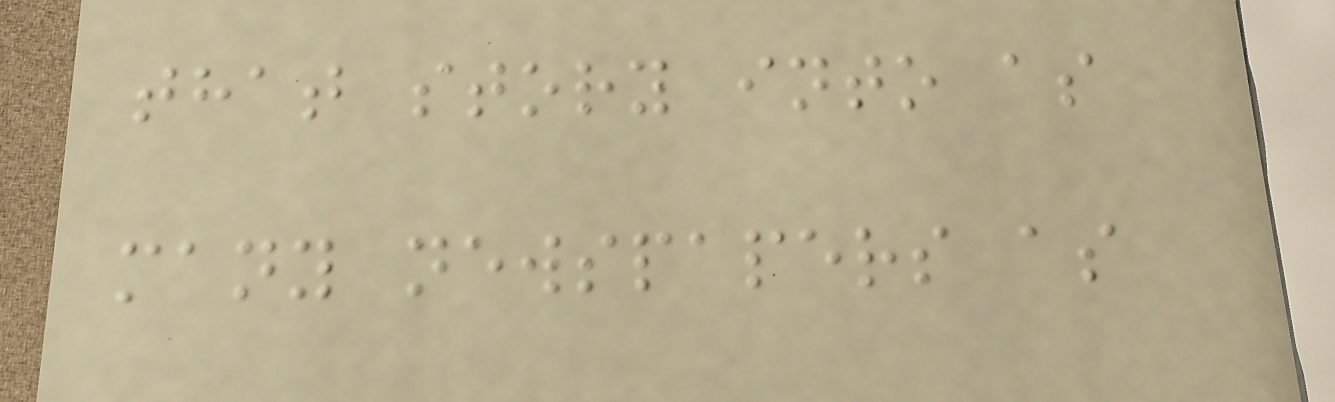that story into as
many newspapers as
